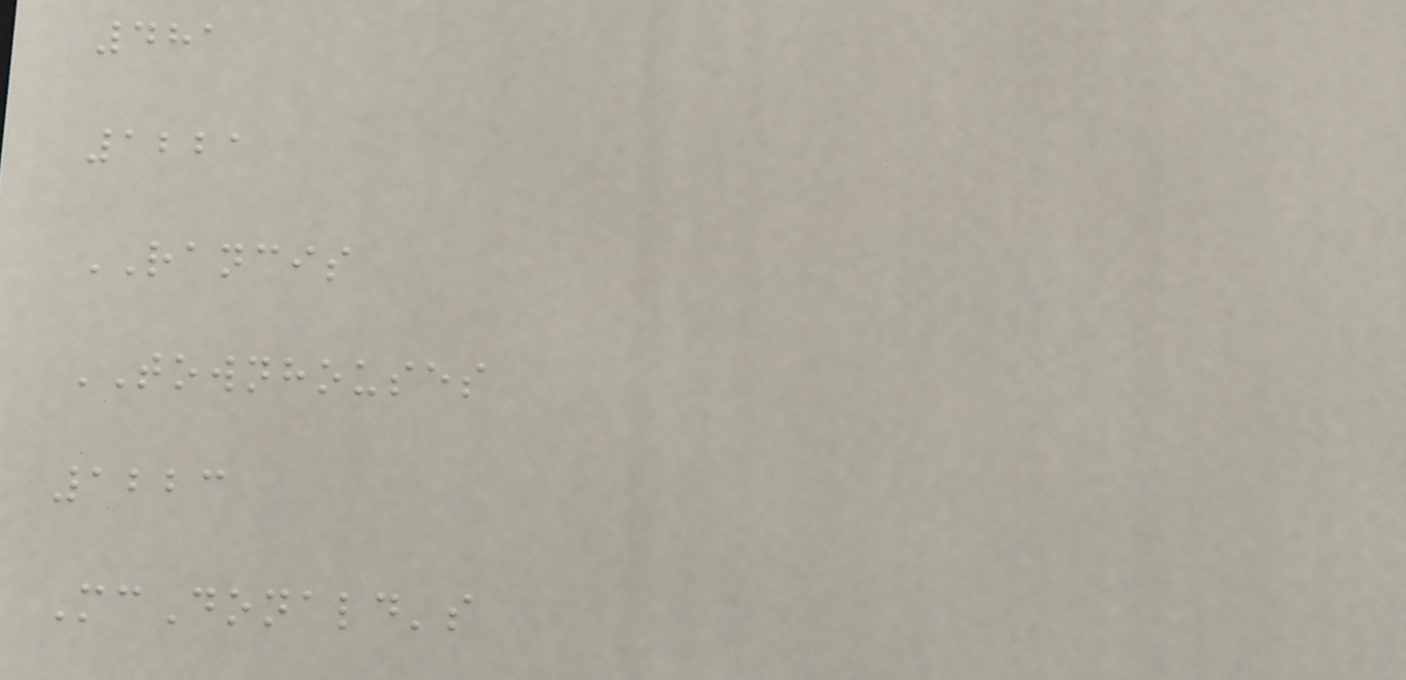481
1221
RANCIS
TOWNHOUSES
1223
McDonald's
